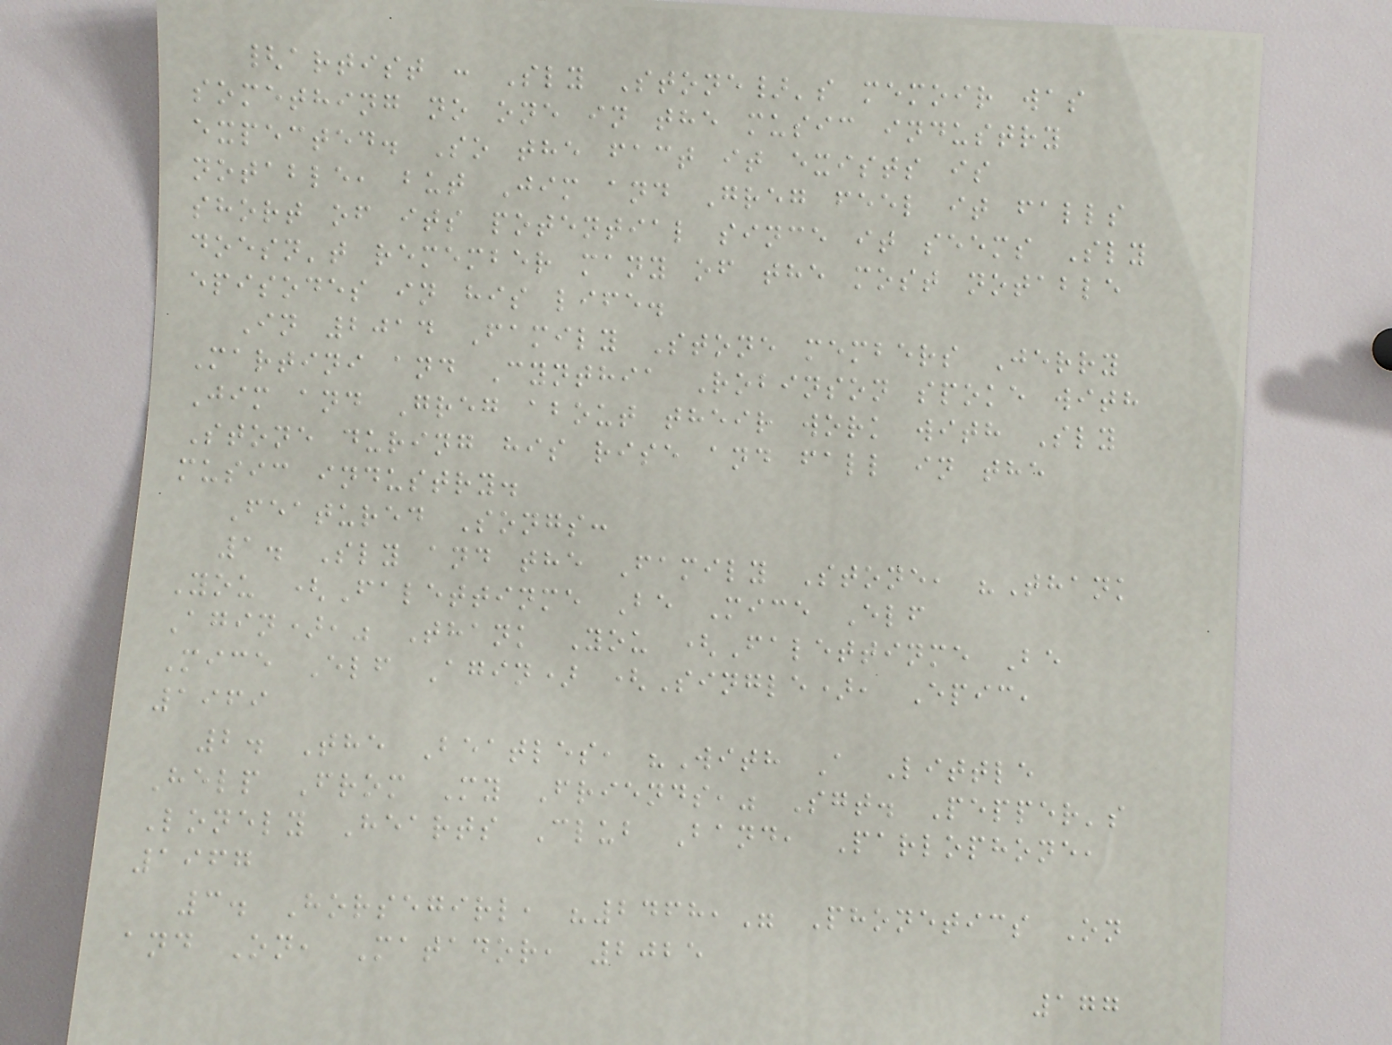{artist : Sly Stone}'s memoir was
something no one in the music industry
expected. So the fact it exists is
notable, but Jim and Greg feel it falls
short of its potential since it seems Sly
doesn't remember many of the most notable
episodes in his life.
In 2014 Family Stone members Jerry
Martini and Cynthia Robinson spoke with
Jim and Greg about their work with Sly
Stone during his rise and fall in the
music industry.
Featured Songs:
1. Sly and the Family Stone, "Thank
You (Falettinme Be Mice Elf
Agin)," Thank You (Falettinme Be
Mice Elf Agin) (Single), Epic,
1969
2. The Beatles, "With A Little
Help From My Friends," Sgt. Pepper's
Lonely Hearts Club Band, Parlophone,
1967
3. Horsegirl, "2468," Phonetics On
and On, Matador, 2025
177
